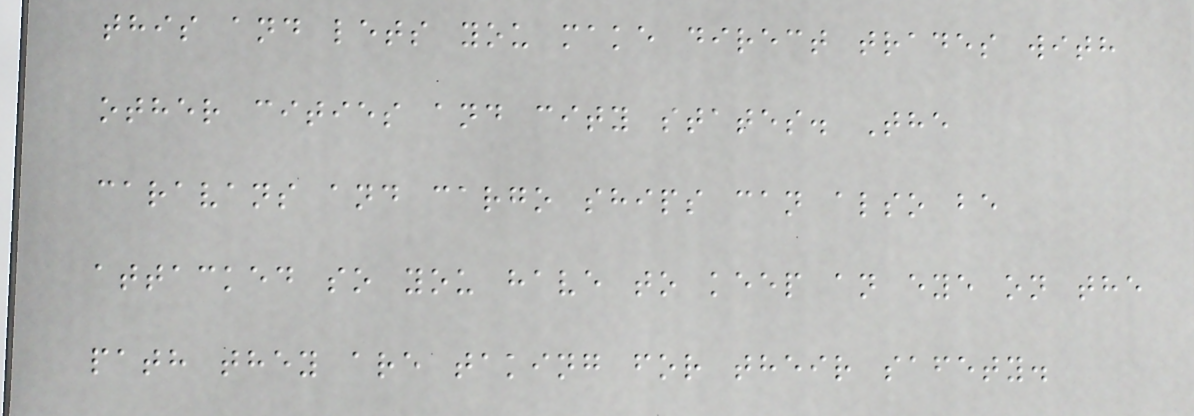this and lets you make direct trades with
other cities and city states. The
caravans and cargo ships can also be
attacked so you have to keep an eye on the
path they are taking for their safety.
